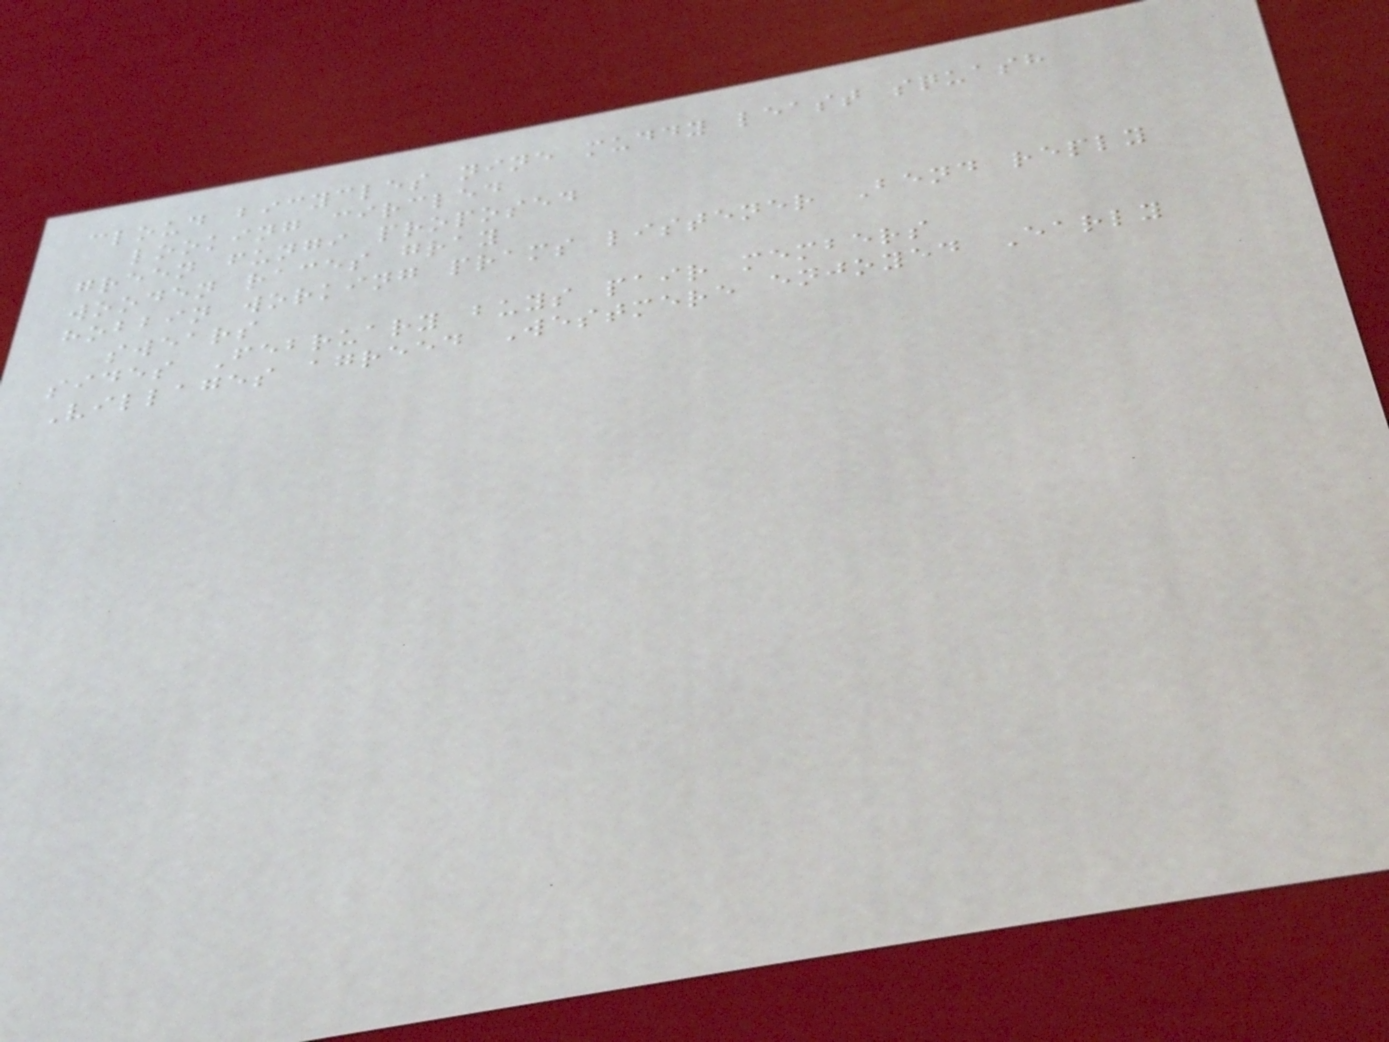cloud bicycles nine muddy least squash
looking circled
green fungi proposed
wooden races gray
hobbin working prams listener Bend reply
swears
sides February buys pair members
Villages agreed Westmere enjoyed Early
